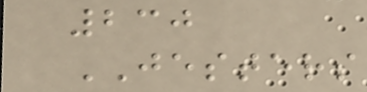230
JESTERS
